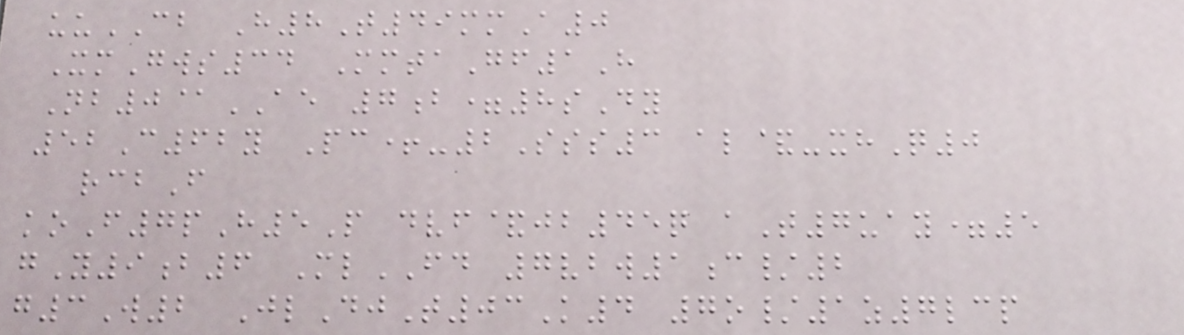uuCB H8T49mmA0
XmGws34 MmtaGf1H
Nb0@AE 7b=8sDy
52C62y Pc+-2Sss3 al&-xhQ0
rcbF
koF7pH5P dvf&jb45q aT7uay=5
gY9b6 MlFD 7vbw1c/2
g3W2 JlDjT03K4 7o/1z7lcp
